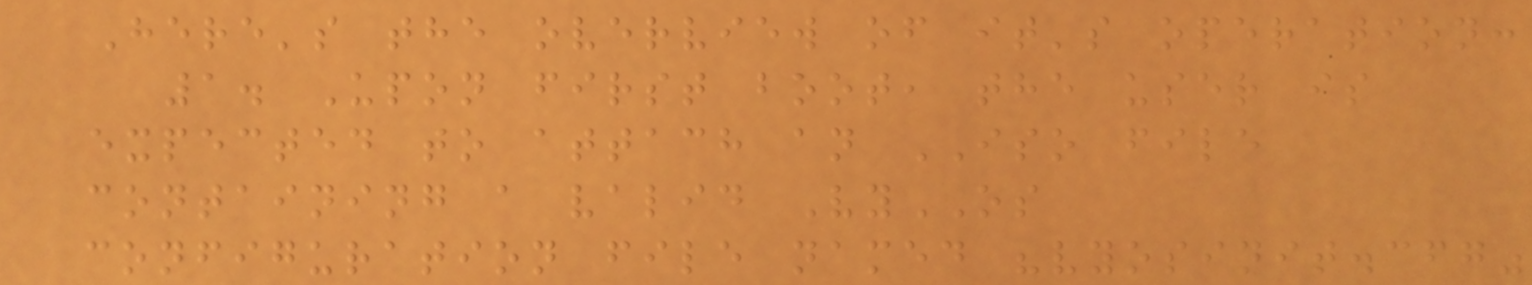Here's the overview of it's operation:
1. Upon first boot, the user is
expected to attach an ISO file
containing a valid VyOS
configuration file named "vyosinit.cfg"
